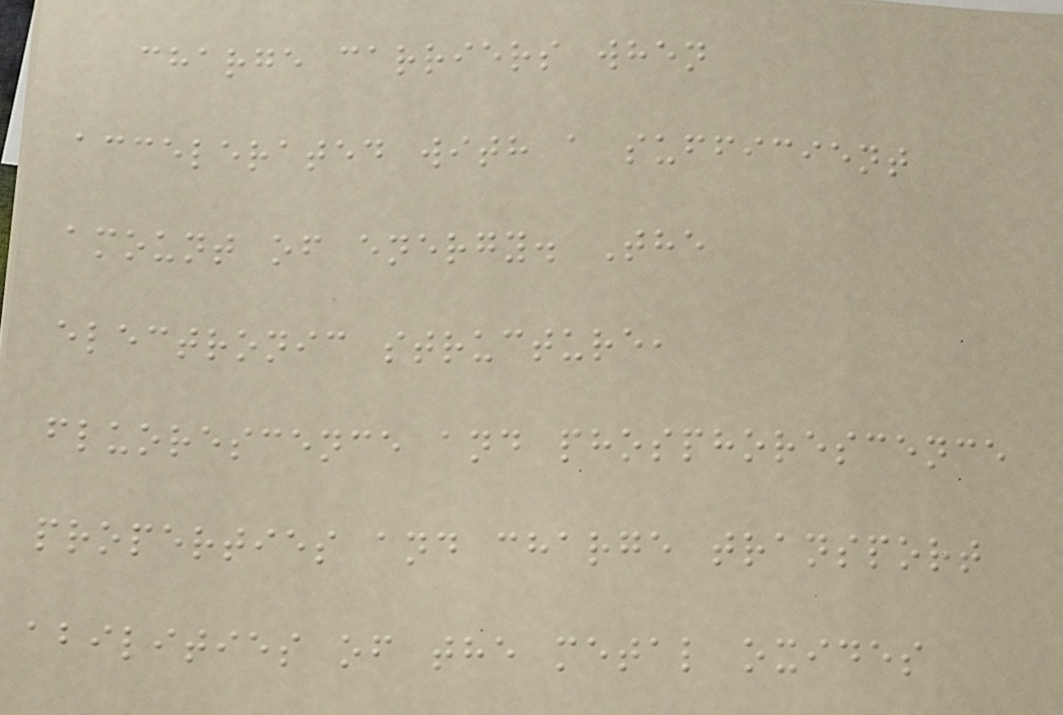charge carriers when
accelerated with a sufficient
amount of energy. The
electronic structure,
fluorescence and phosphorescence
properties and charge transport
abilities of the metal oxides
